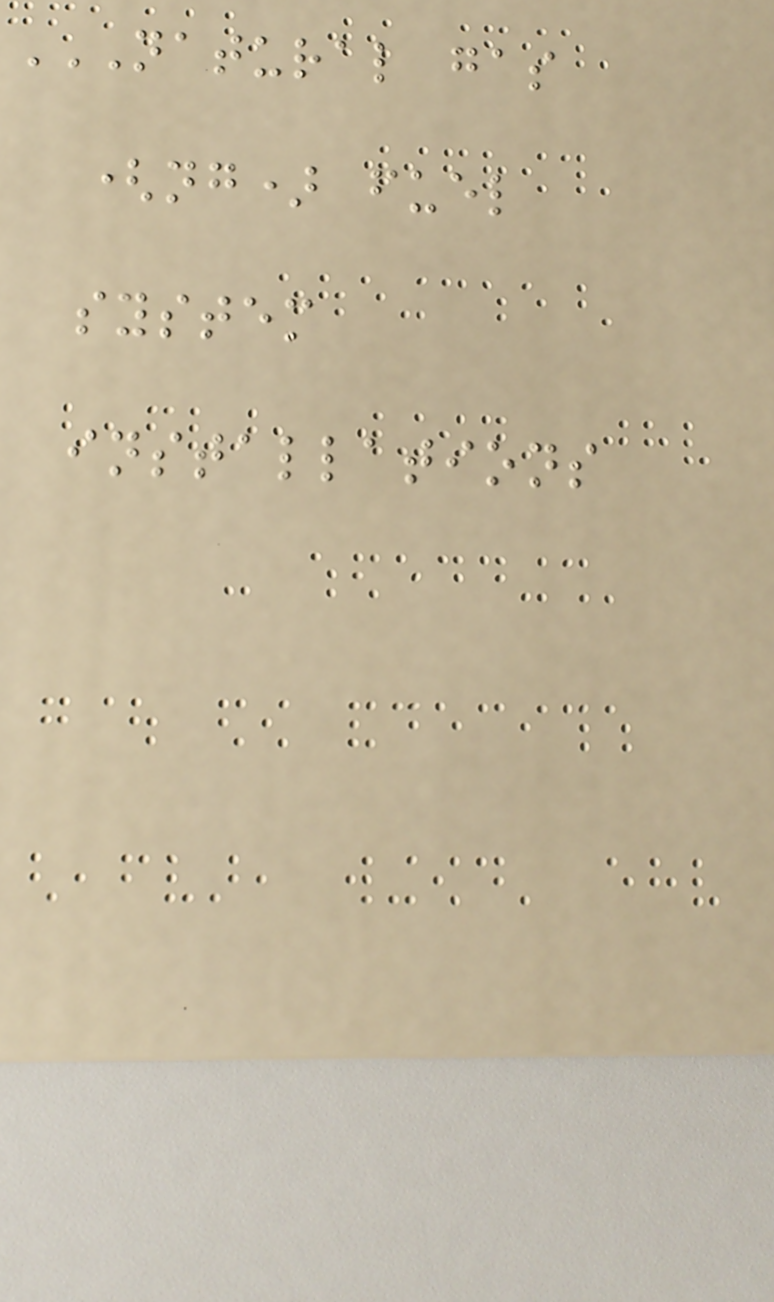NATURAL GAS
(NG) FUEL
SYSTEM
INSTALLATIONS
